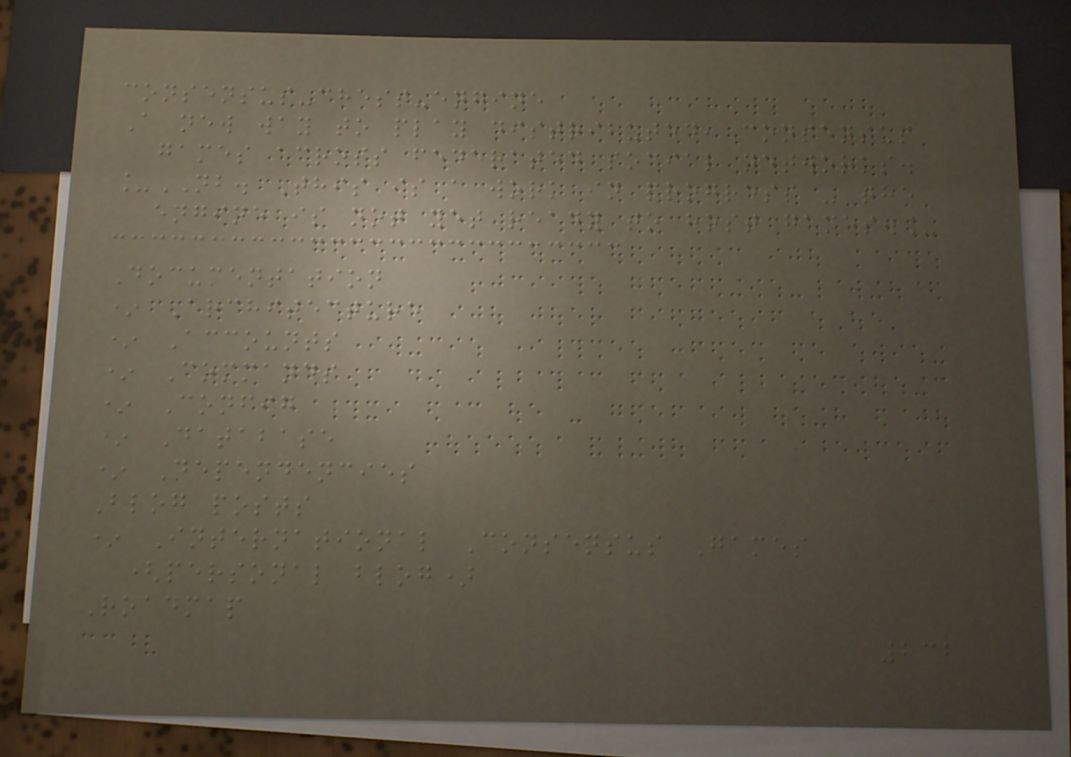consensus-chess-engine
A new way to play distributed, consensus
games across federated social networks.
_NB. This is a work in progress - the
engine is not yet ready to host games._
Documentation
* Architecture
* Accounts
* Commands
* Config
* Database
* Dependencies
Blog posts
* International Consensus Games
(personal blog)
Roadmap
232
